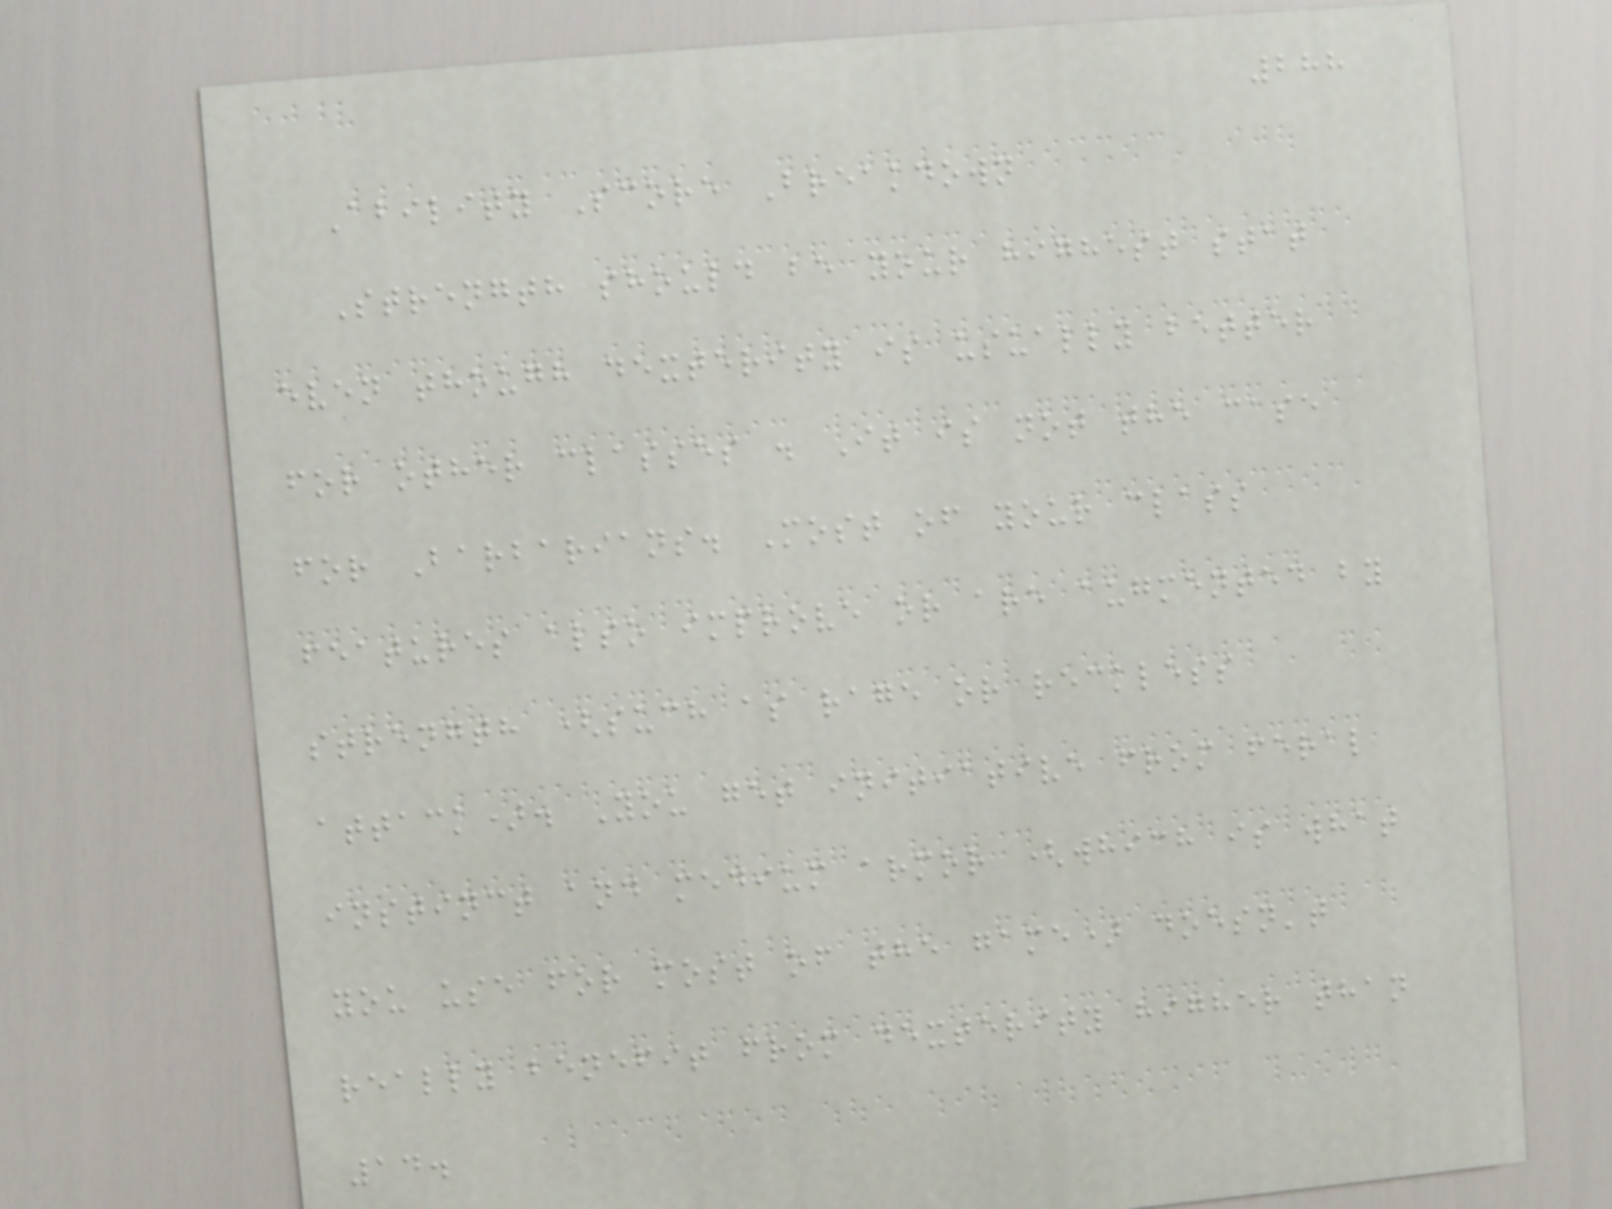288
Ability Score Breakdown
Strength should be your highest stat
even though dexterity is usually better
for other classes . It is not the case
for Barbarians. Most of your class
features also improve or are augmented by
strength (such as rage or reckless
attack). You get initiative from feral
instinct and medium armor (which is what
you use for most of the game) doesn't
really benefit from dexterity higher than
14.
